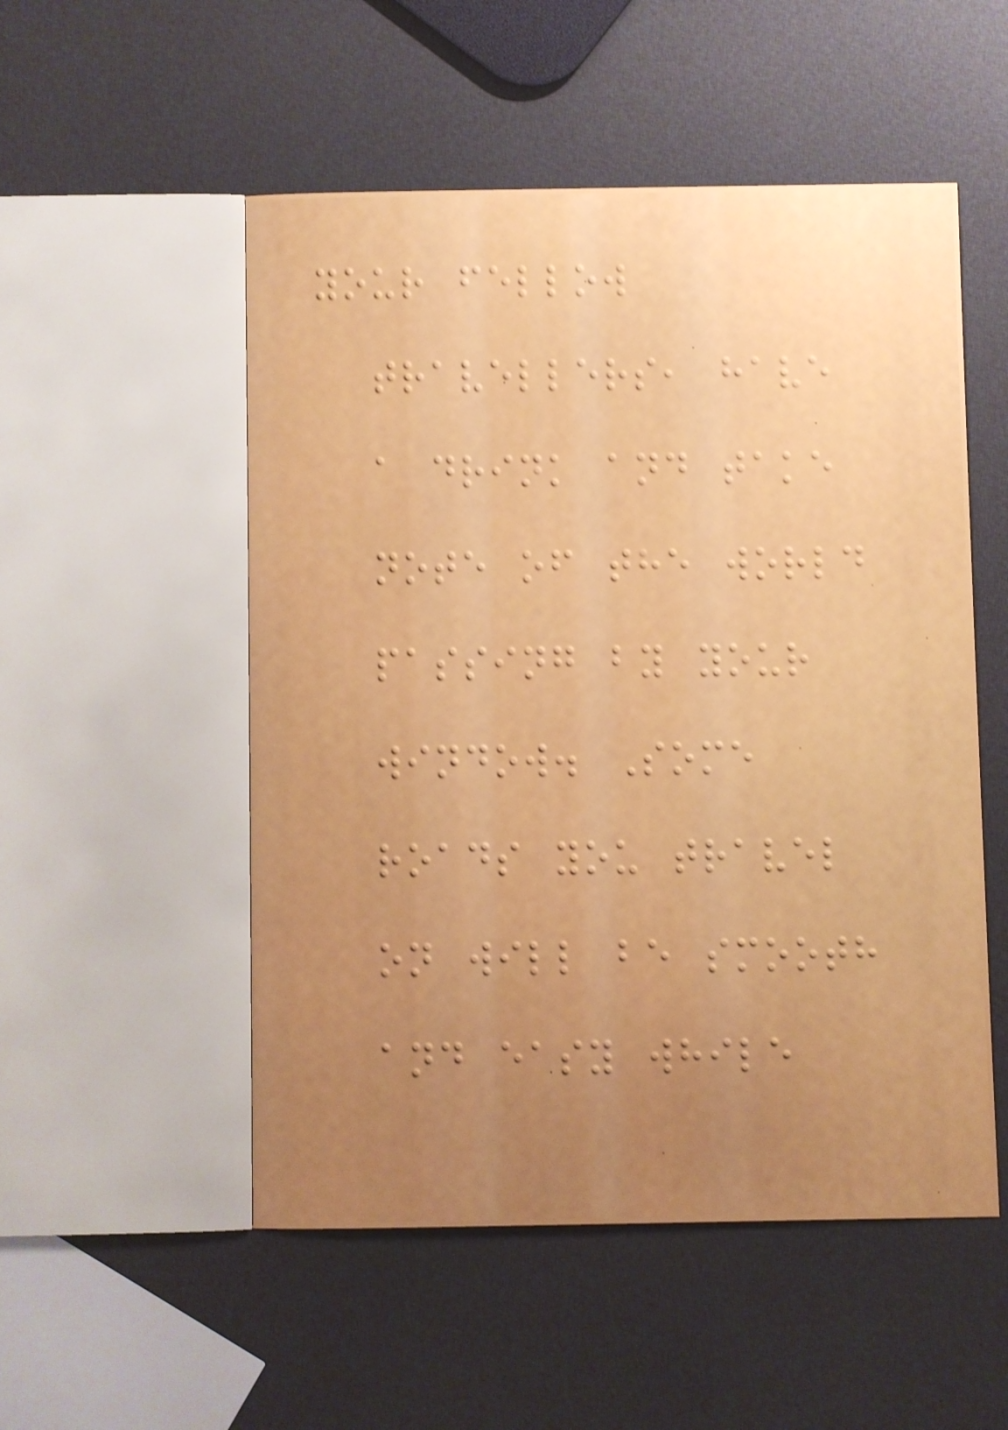your fellow
travellers, have
a drink and take
note of the world
passing by your
window. Some
roads you travel
on will be smooth
and easy while
